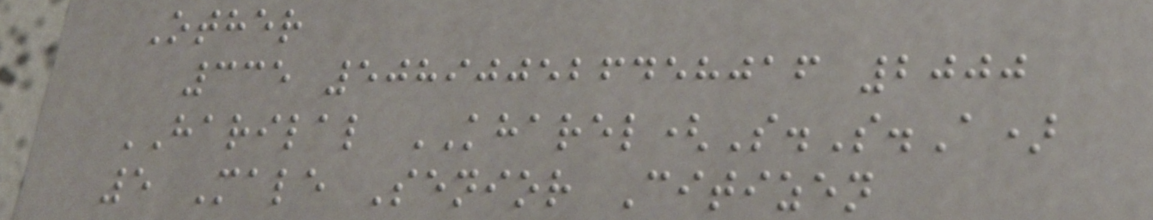Other
335 508900526458016 2000
HARILAL KHAREL(S.S.A)
5 Male Senior Citizen
